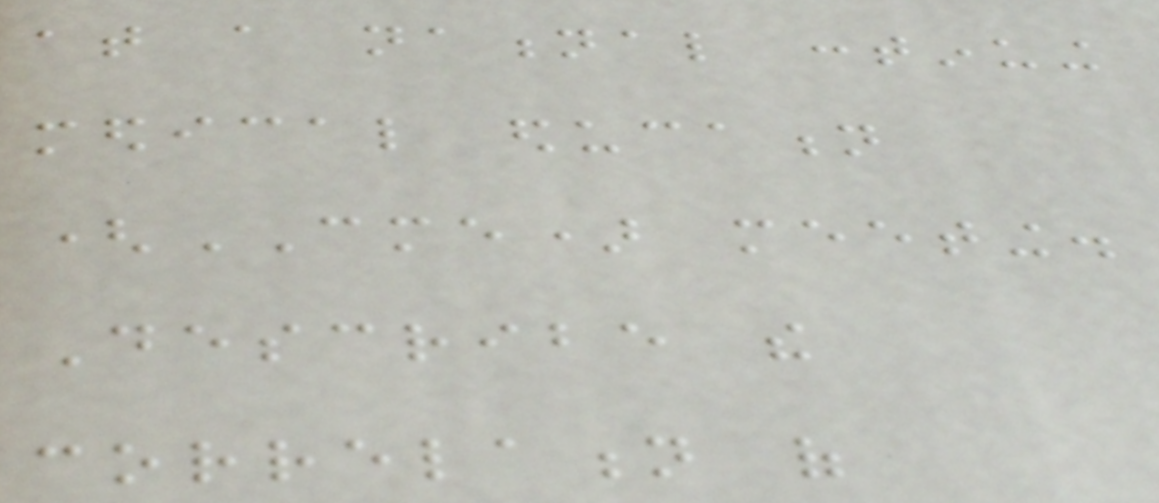at a national continuing
medical education
(CME) meeting.
Describe the
correlation of
